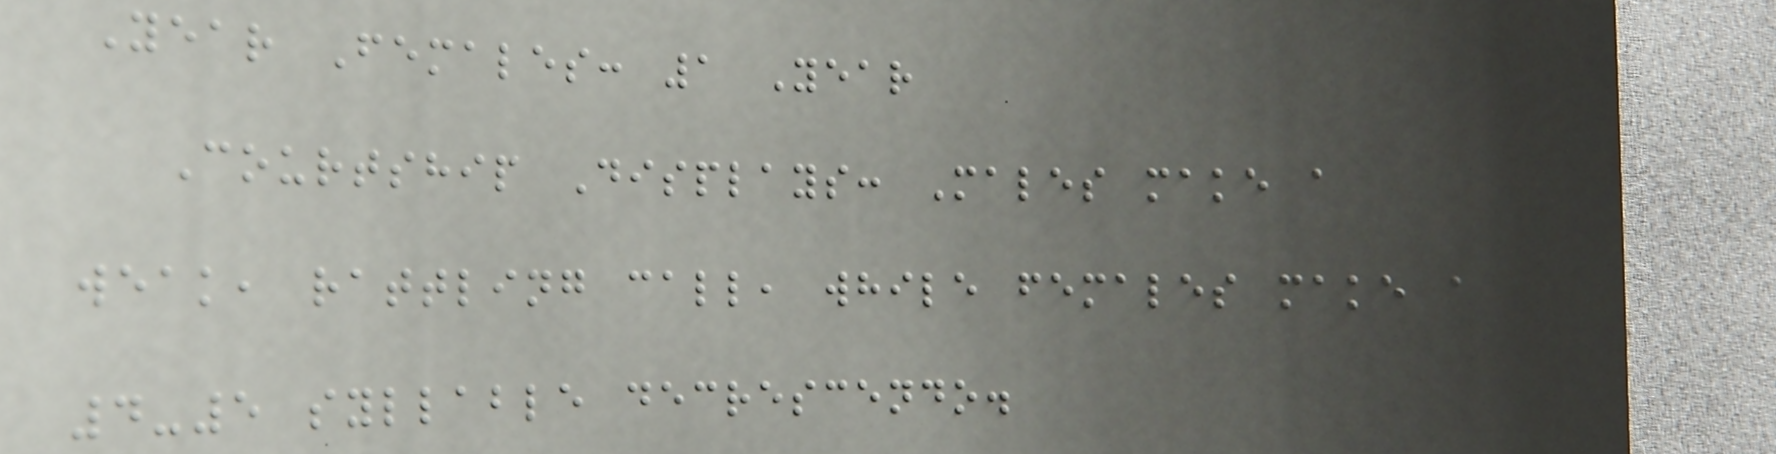Year Females: 1 Year
Courtship Displays: Males make a
weak, rattling call, while females make a
4-5 syllable decrescendo.
